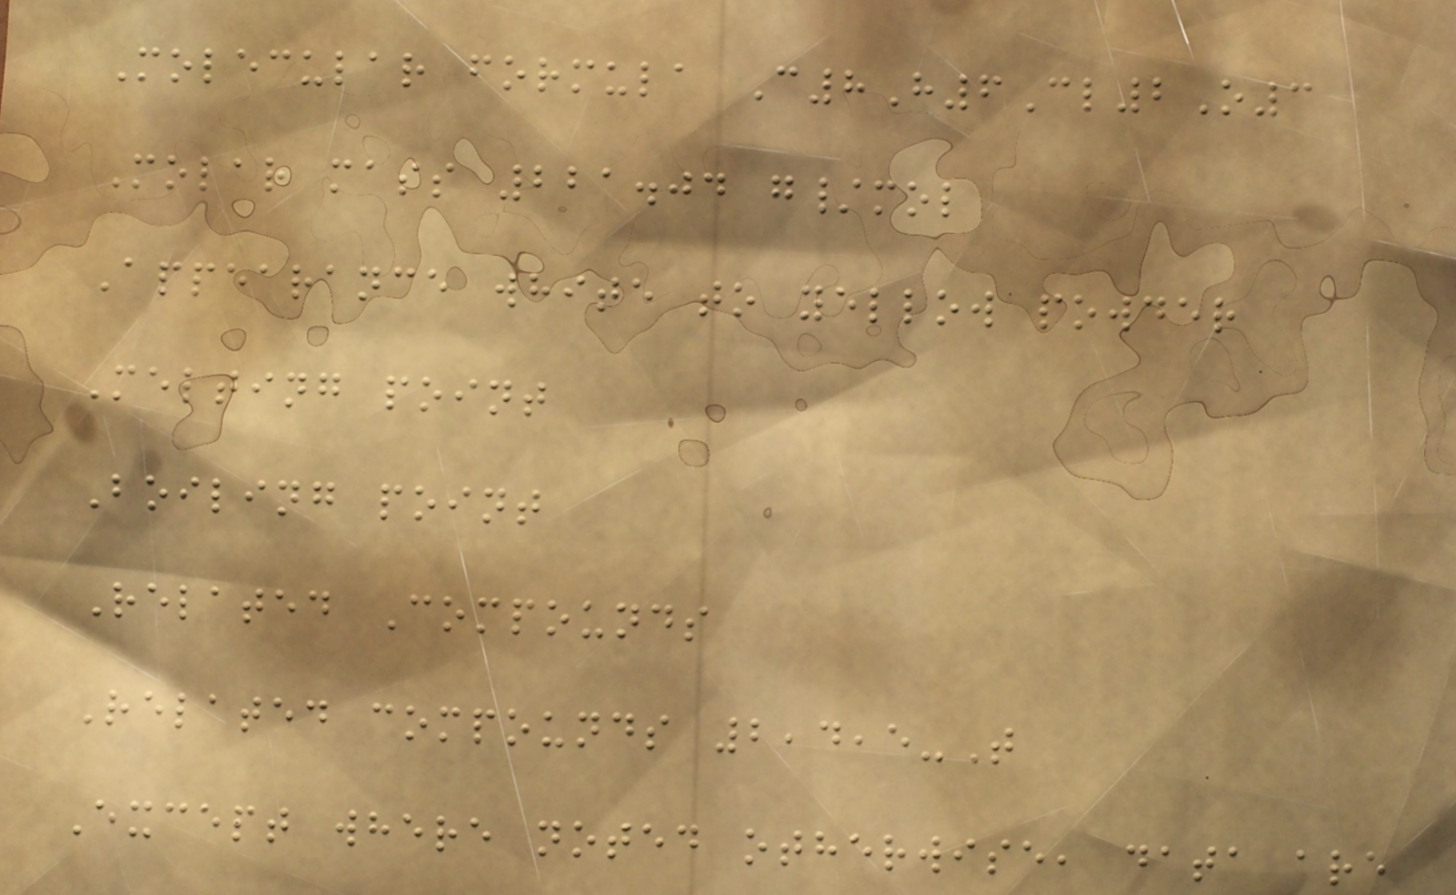Molecular formula C8H6Cl2O3
Molar mass 221.04 g/mol
Appearance white to yellow powder
Melting point
Boiling point
Related Compounds
Related compounds 2,4,5-T
Except where noted otherwise, data are
